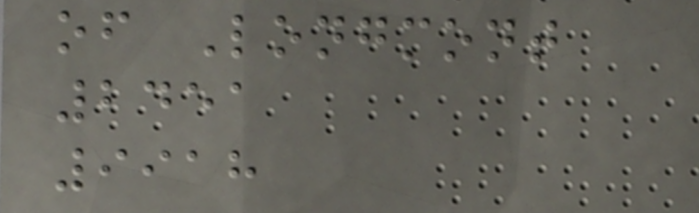of Longmont
2451
9918
